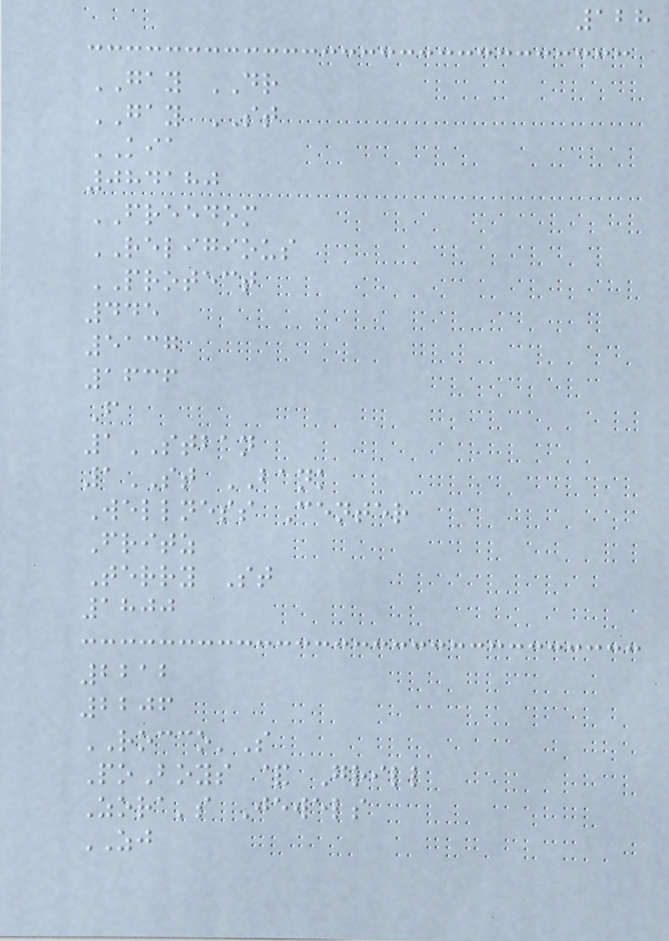128
GAY DR
GAY ST
KIA
084180
FREEDOM
RELIGIOUS
PROTECT
445
5137
1636
F
1STBAN
1ST BANK
Wellness Center
Fritz
Terry St
1800
2212
2206
ROCCO'S
PoBoys & Grill
Zora's Jewels
ZJ
